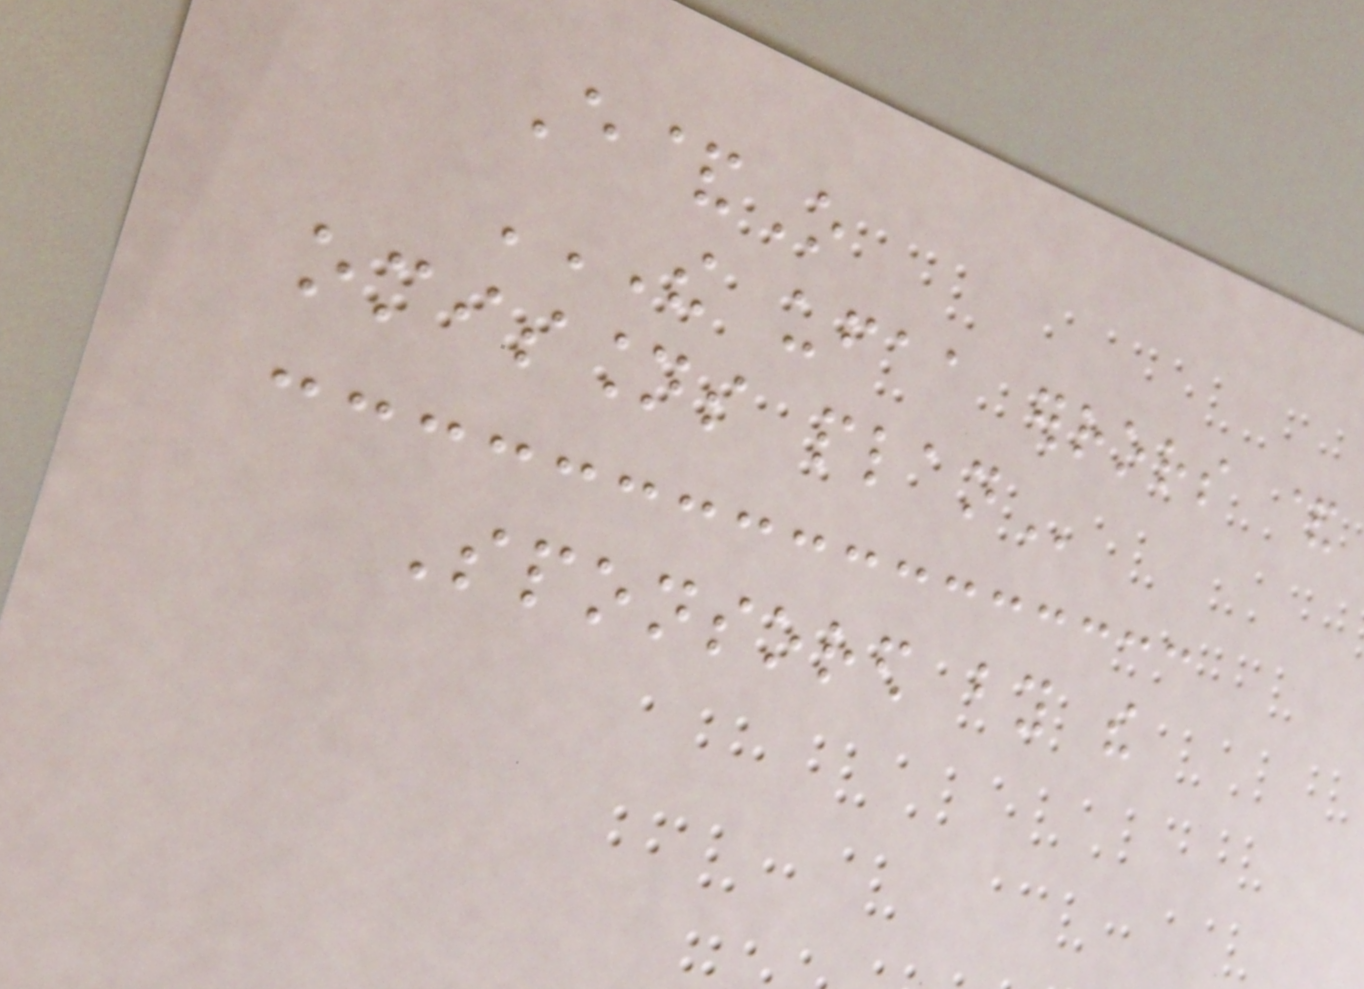E&O
THE UFAA ERRORS &
OMISSIONS PLAN
Sponsored by the
